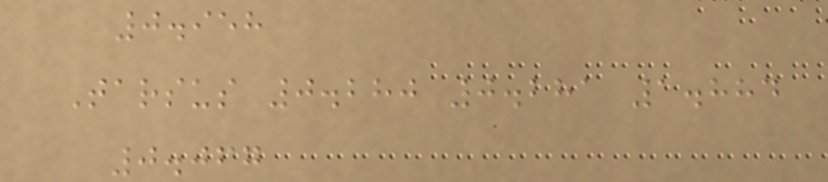0.958
Tarsus 0.280 0.281 1.884
0.067
